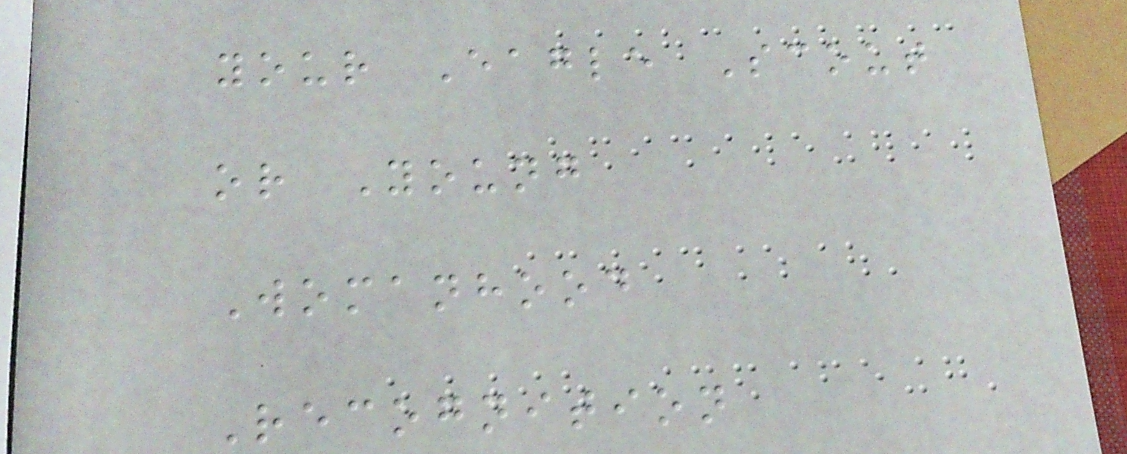your Eagle Scout
or Young
Womanhood
Recognition
